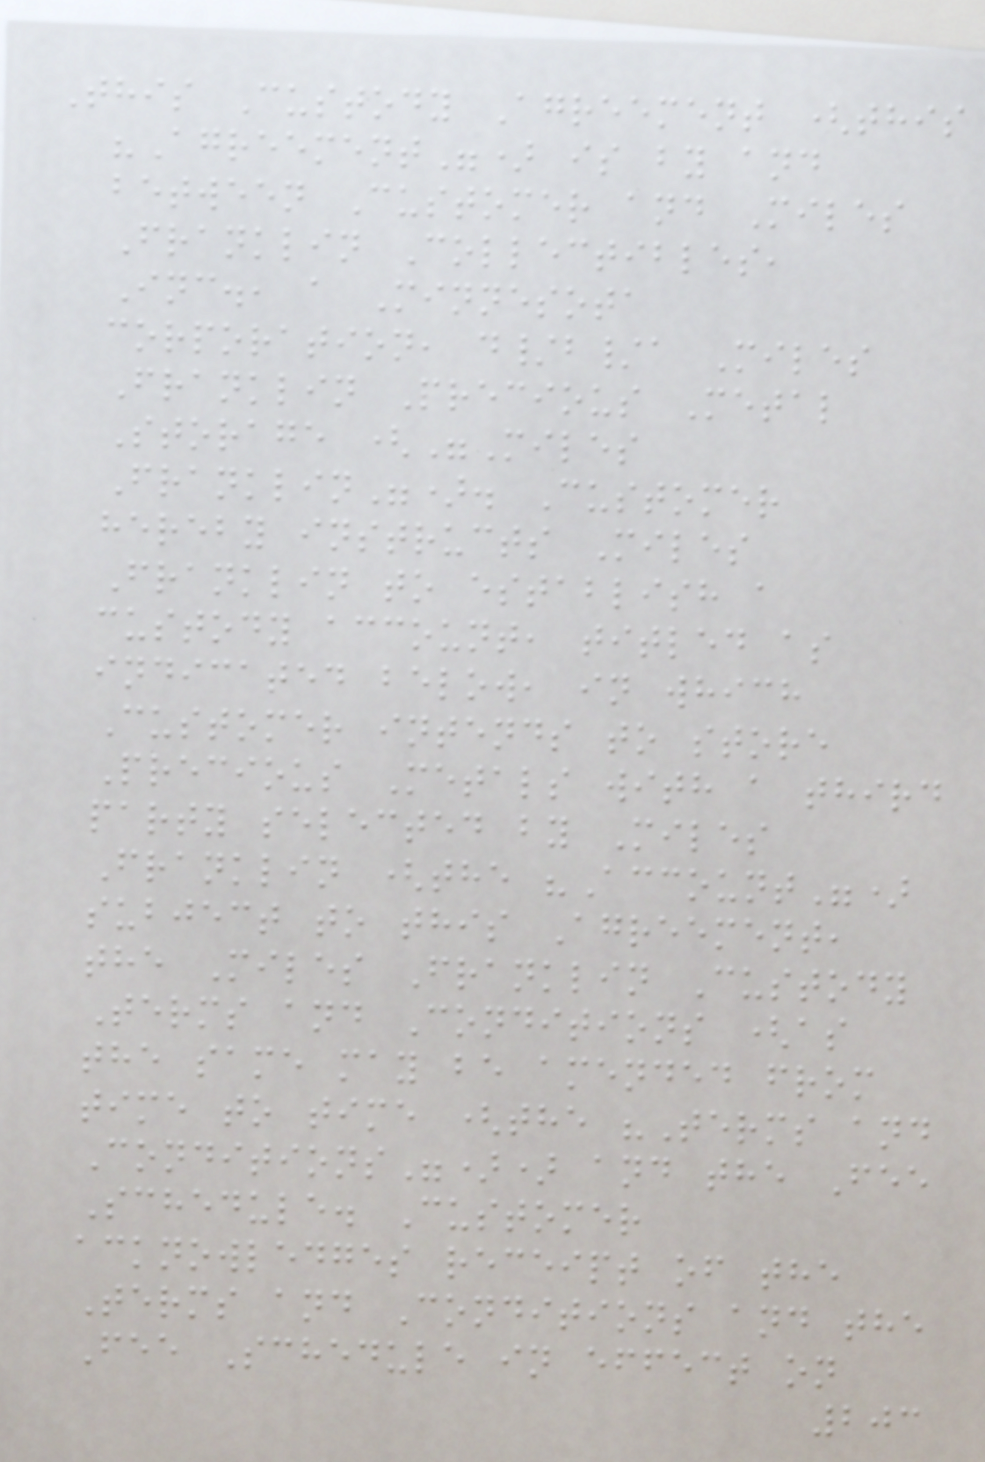This Custody Agreement (this
"Agreement") is by and
between Customer and Miles
Franklin Collectibles,
Inc., a Minnesota
corporation, d/b/a Miles
Franklin Precious Metal
Storage ("Miles
Franklin"). Customer
hereby instructs Miles
Franklin to establish a
custody account, titled as
indicated below, in which
Customer intends to store
Precious Metals with a third
party selected by Miles
Franklin (the "Account")
subject to this Agreement,
the Miles Franklin Custody
Terms and Conditions (as
the same may be amended from
time to time (the "Terms and
Conditions")) and the Fee
Schedule. Customer
acknowledges receipt of the
Terms and Conditions and the
Fee Schedule in effect on
203
